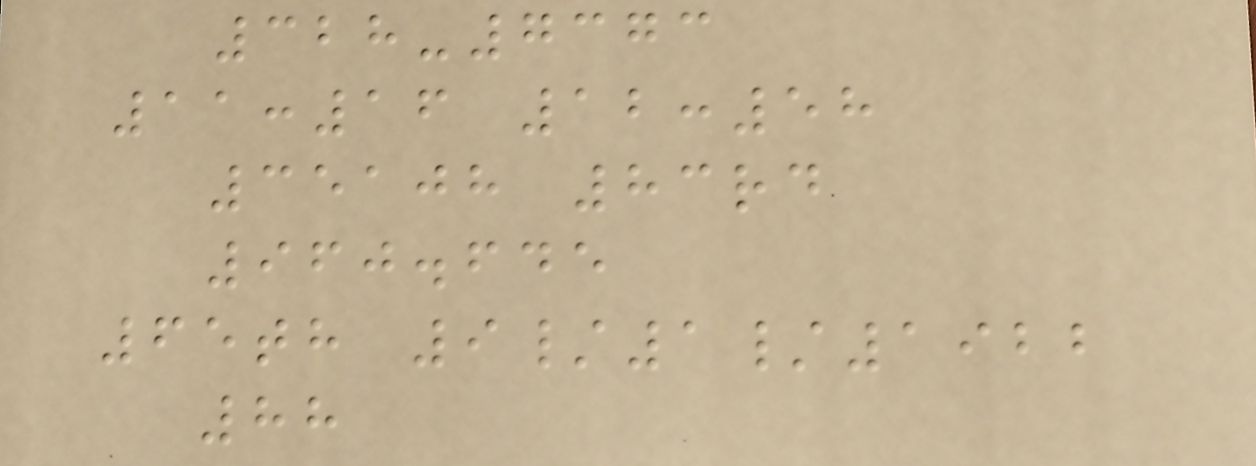328-7373
11:16 12:58
35108 83rd
960.645
65th 9/1/1922
88
